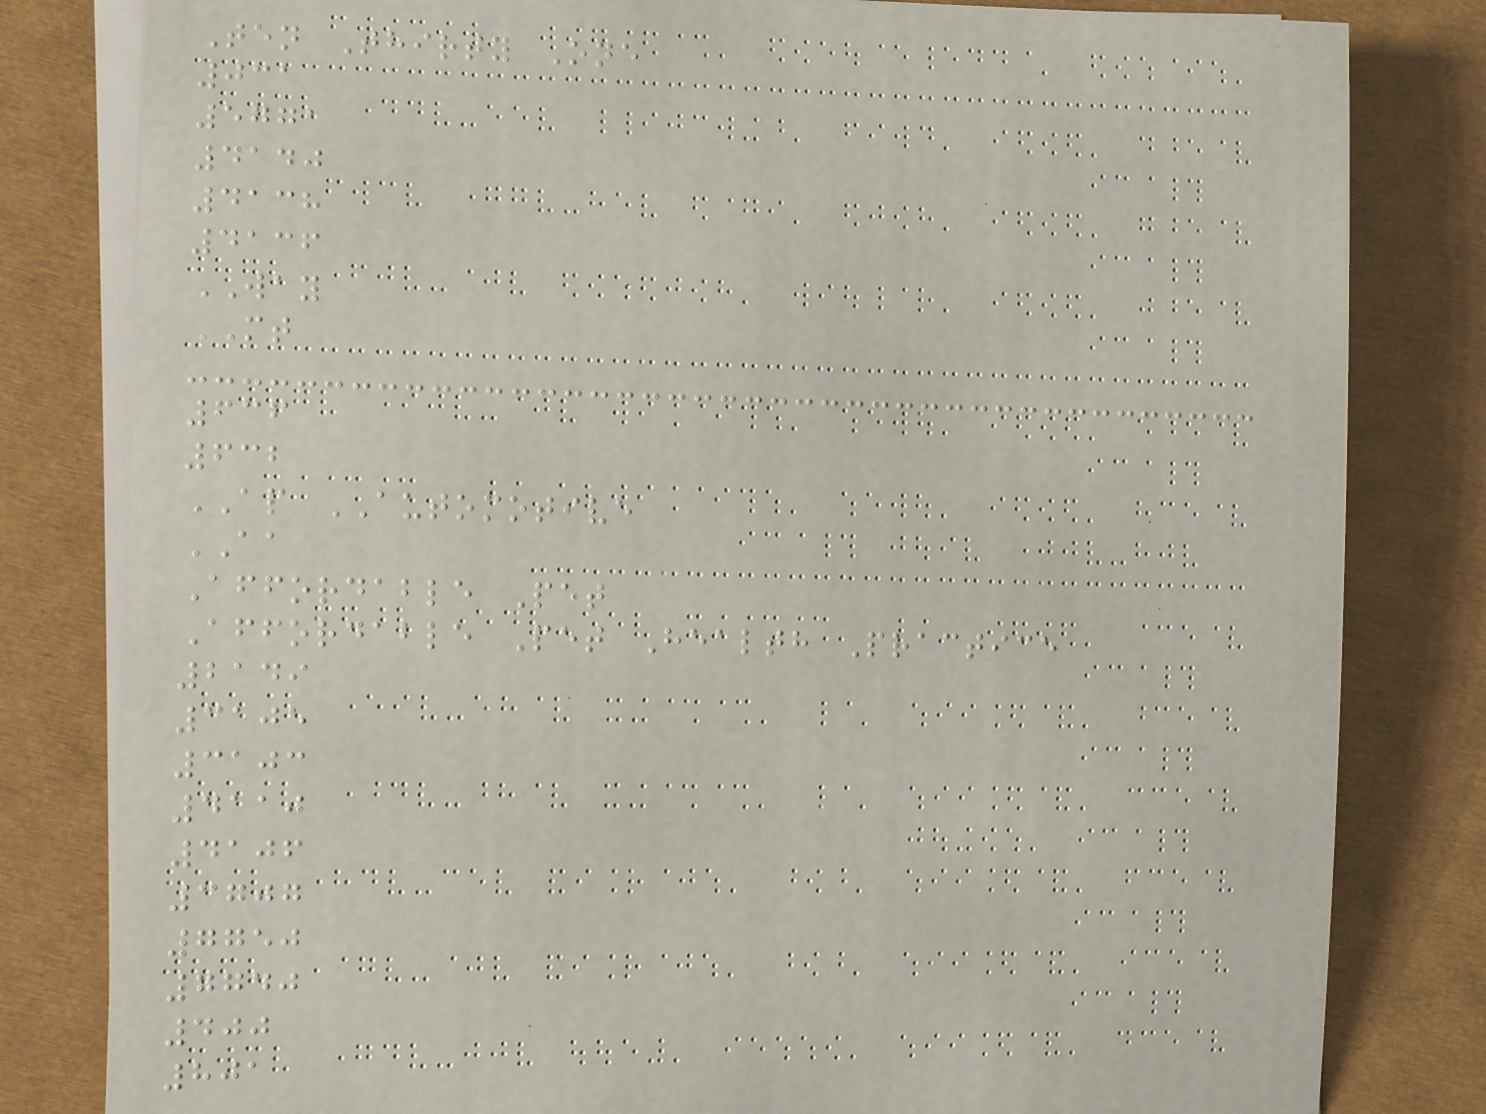Ten Thirty One
031
5771
4140
4138
4136
WAY
MT
636
632
AP AUTOMOTIVE
AA
Affordable Pet
Affordable Pet Health Practice
2149
3105
3103
4110
4106
3707
7750
7740
400
801
